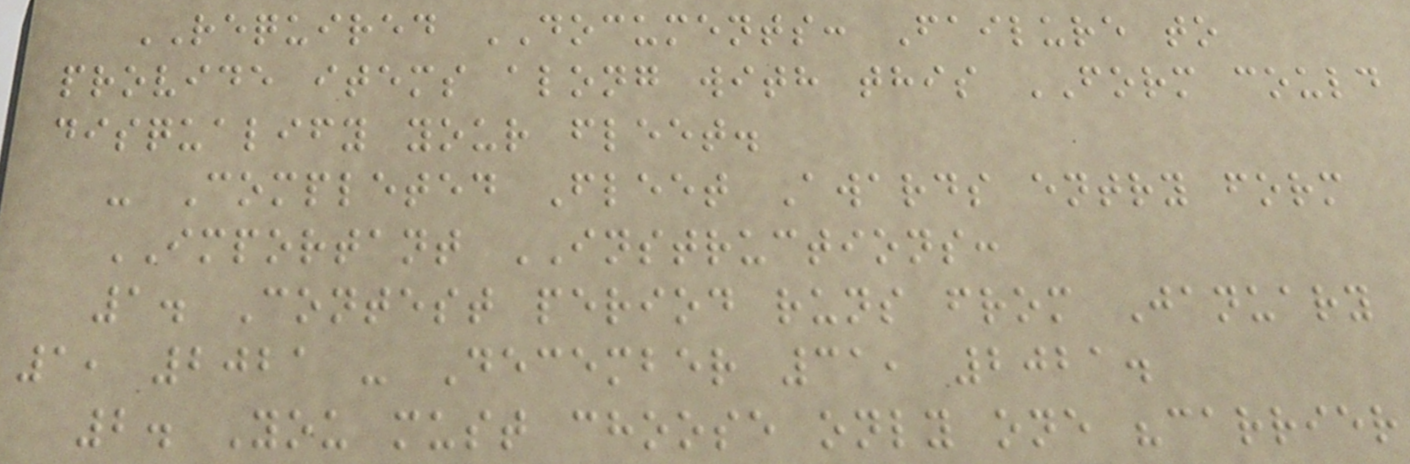REQUIRED DOCUMENTS: Failure to
provide items along with this FORM could
disqualify your fleet.
- Completed Fleet Awards entry form
IMPORTANT INSTRUCTIONS:
1. Contest period runs from January
1, 2021 - December 31, 2021.
2. You must choose only one "carrier
